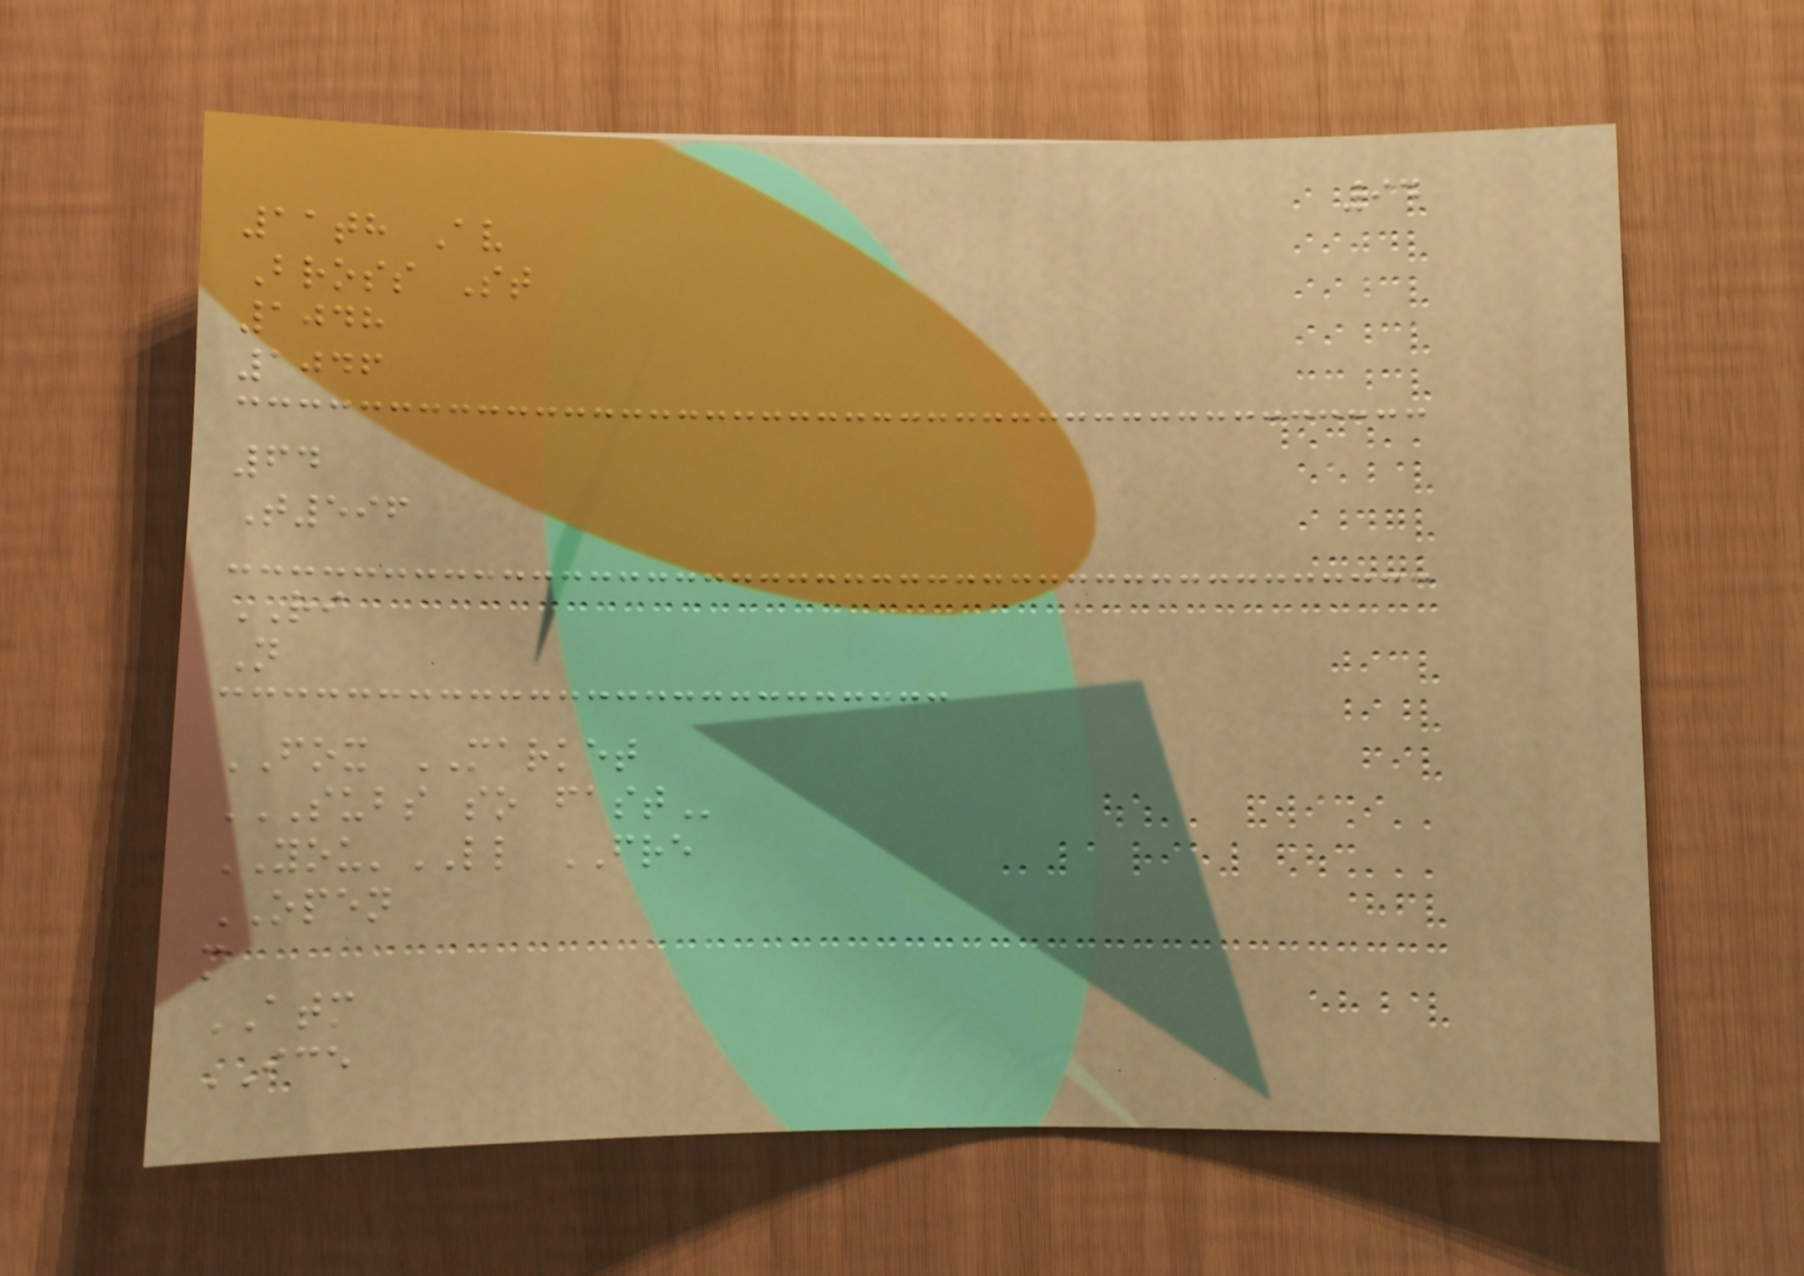94
11th Av
Bross St
1048
1046
64
T596
RI
N
FOX MARKET
SUBS SO FAST
YOU'LL FRE
OPEN
m
ATM
ICE
